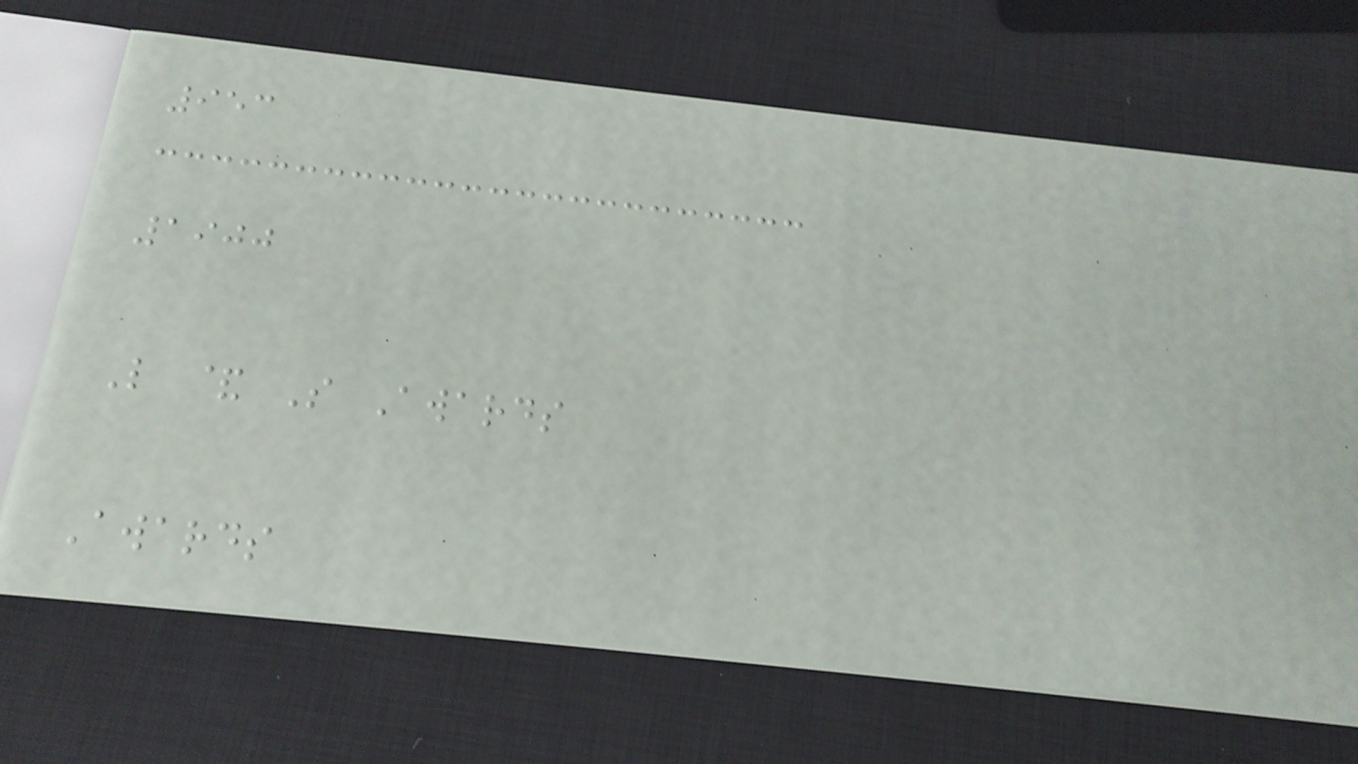953
1900
L & S Awards
Awards
